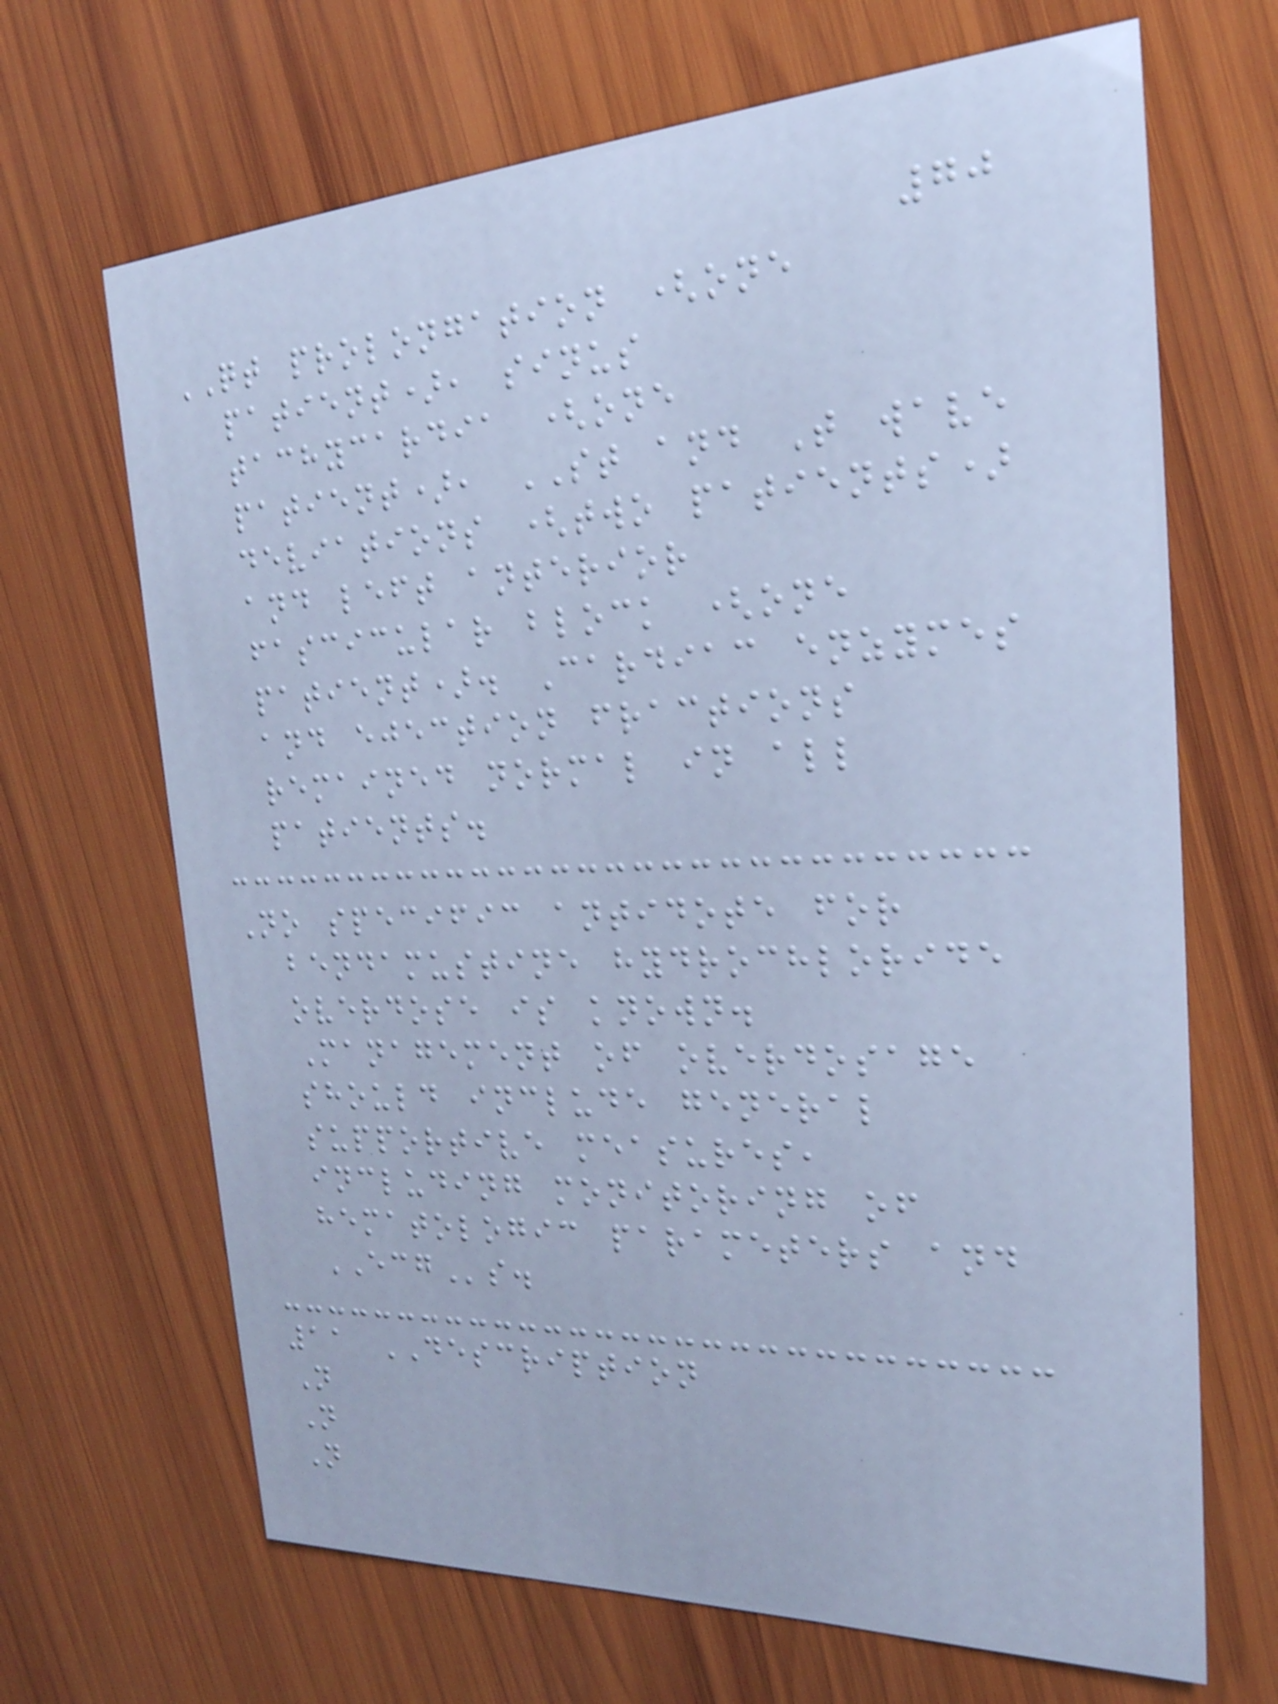70
QT prolongation (one
patient), sinus
tachycardia (one
patient), ST and T wave
deviations (two patients)
and left anterior
fascicular block (one
patient). Cardiac enzymes
and ejection fractions
remained normal in all
patients.
No specific antidote for
bendamustine hydrochloride
overdose is known.
Management of overdosage
should include general
supportive measures,
including monitoring of
hematologic parameters and
ECGs.
11 DESCRIPTION
N
N
N
